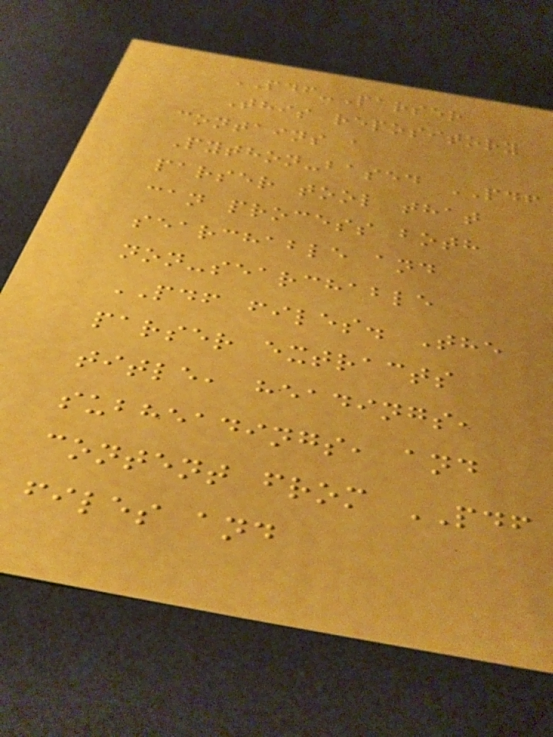PDF-Parser
This repository
contains a
Python-based PDF
parser tool that
can process both
searchable and
non-searchable
PDF files. The
parser extracts
title, headings,
subheadings, and
content from PDF
files and
